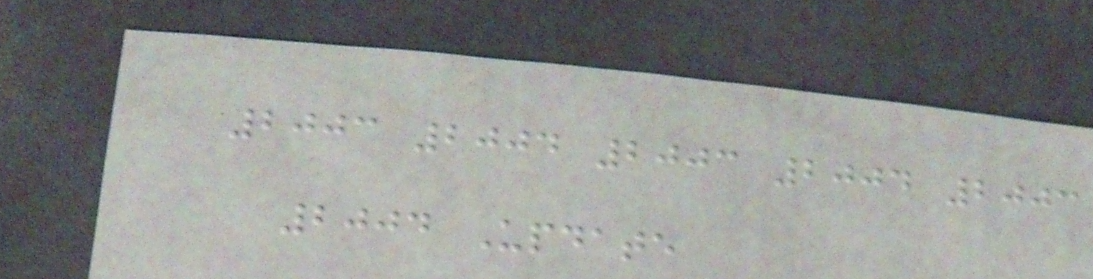2003 2004 2003 2004 2003
2004 Update
